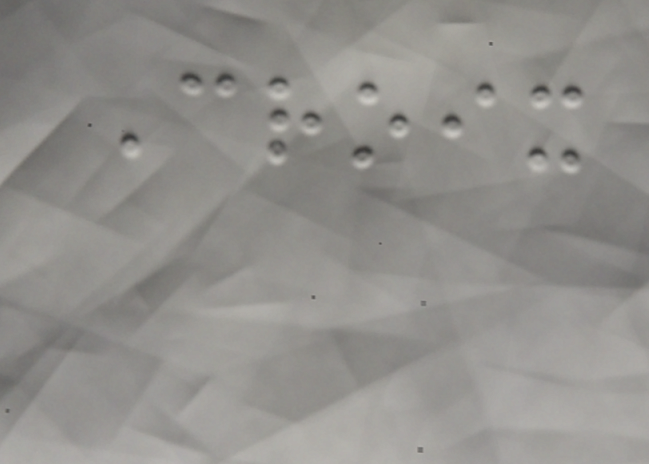Croix
